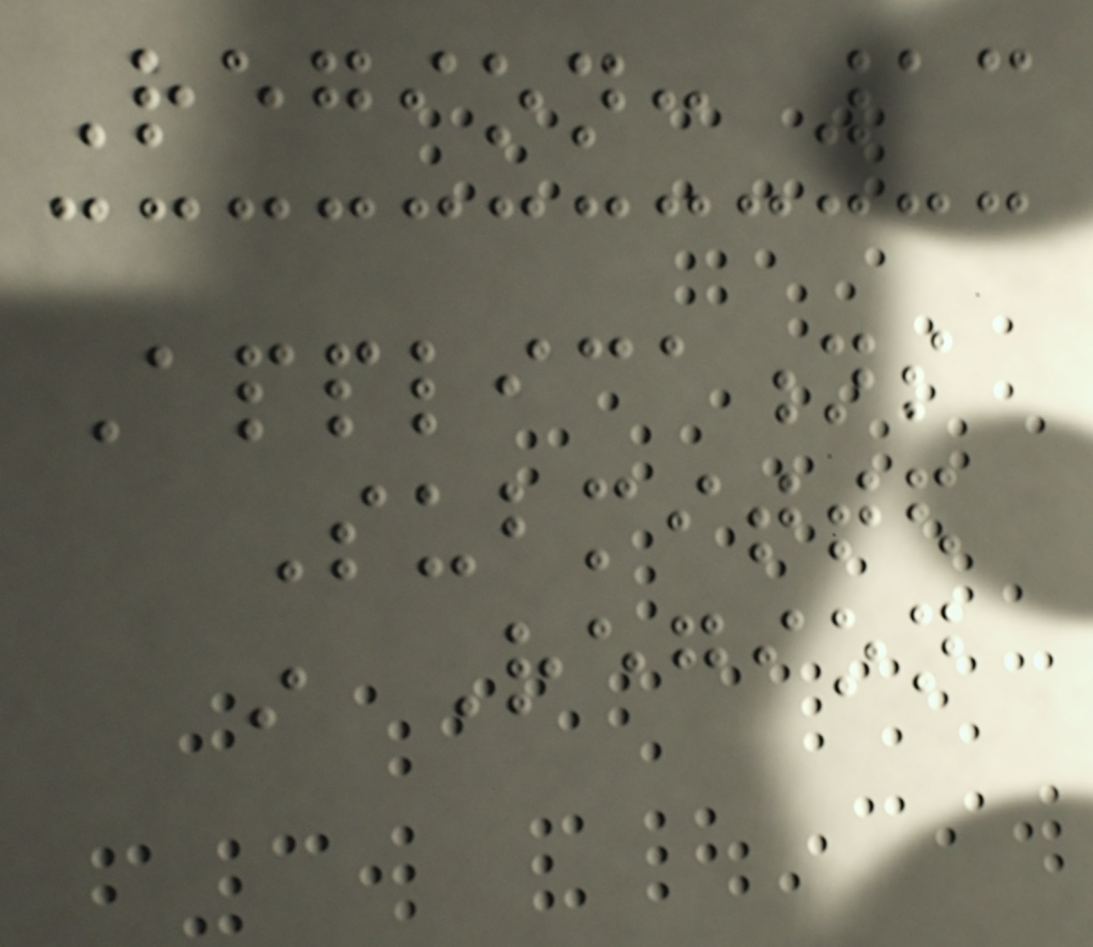Region: 13
Applications
Submitted
in Region
